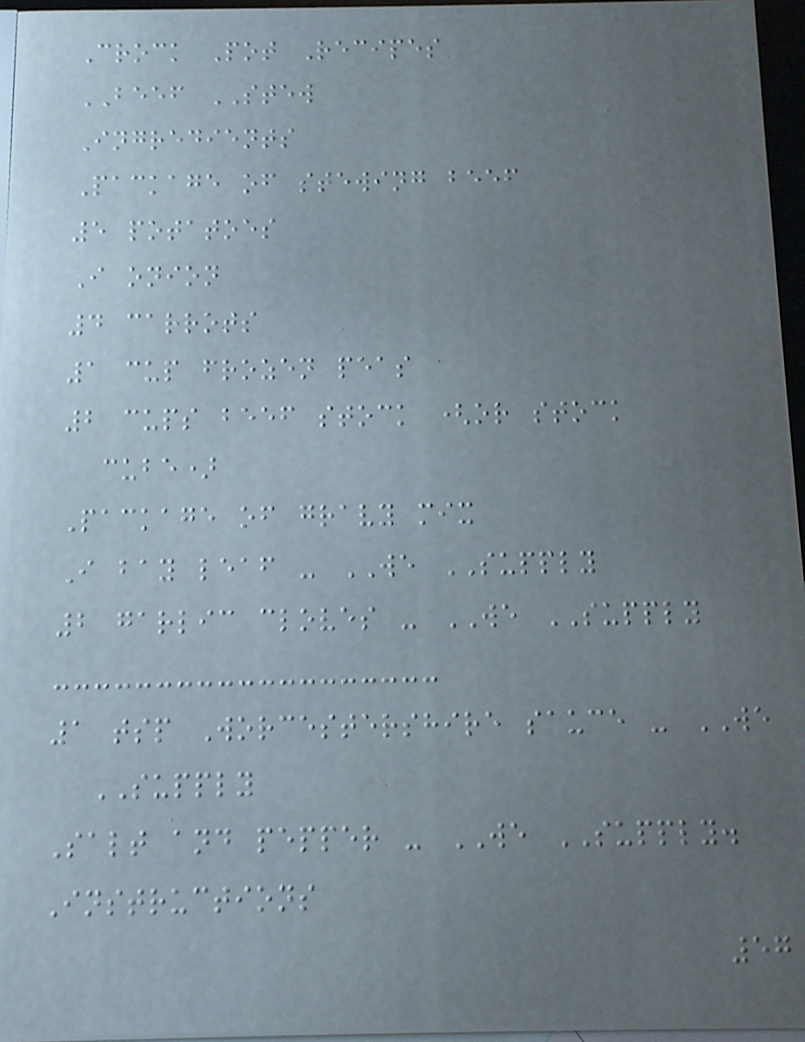Crock Pot Recipes
BEEF STEW
Ingredients
Package of stewing beef
5 potatoes
I onion
4 carrots
1 cup frozen peas
2 cups beef stock (or stock
cube)
Package of gravy mix
I bay leaf - WE SUPPLY
2 garlic cloves - WE SUPPLY
1 tsp Worcestershire sauce - WE
SUPPLY
Salt and pepper - WE SUPPLY.
Instructions
57
